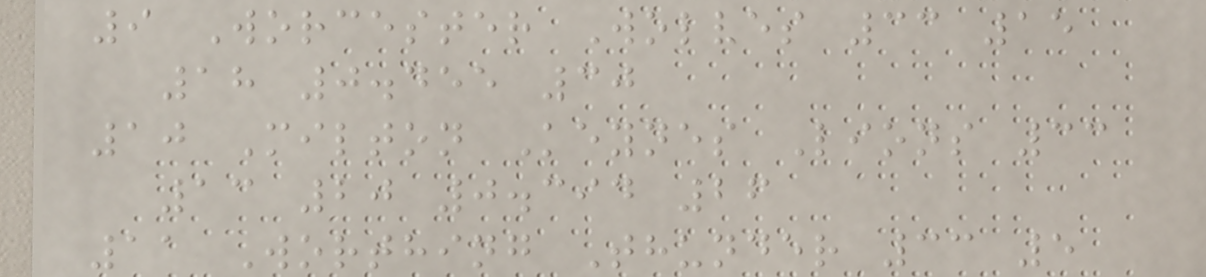9 Worcester Wolves 33 15
18 0.455 30
10 Milton Keynes Lions 33
13 20 0.394 26
11 Worthing Thunder 33 5
